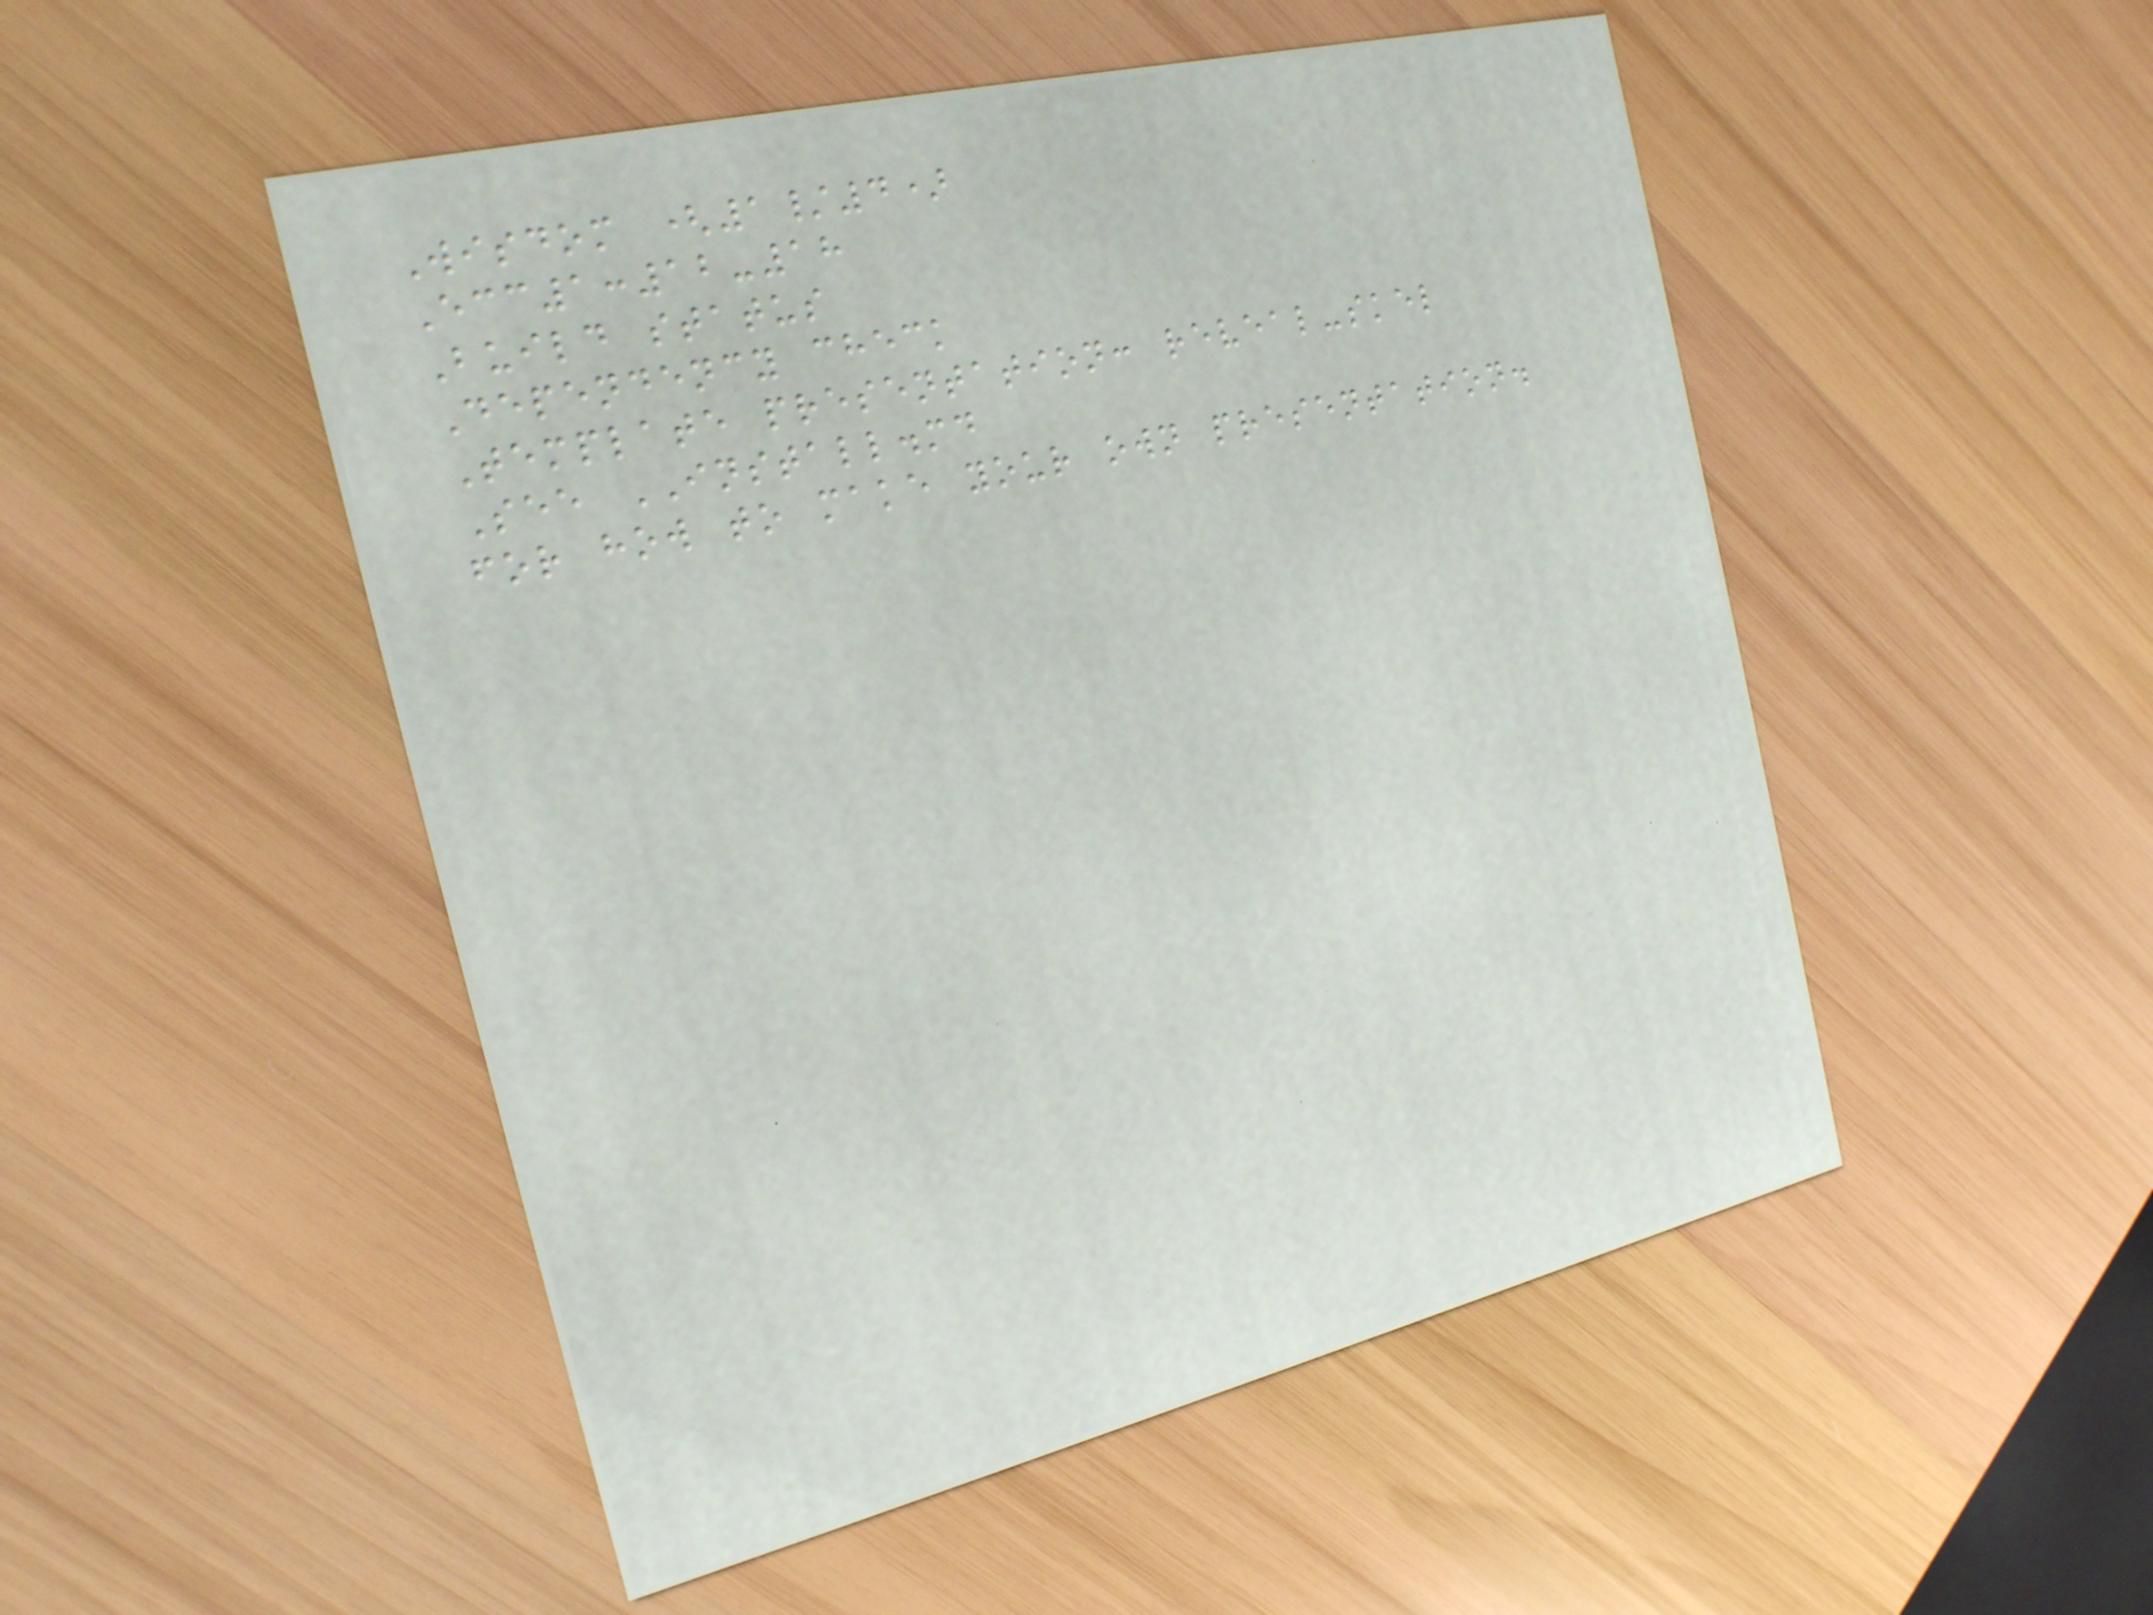Wisdom (1/4)
Ecc1:12-18
Build status
Dependency check
Template presentation: reveal-skel
See INSTALL.md
for how to make your own presentation.
